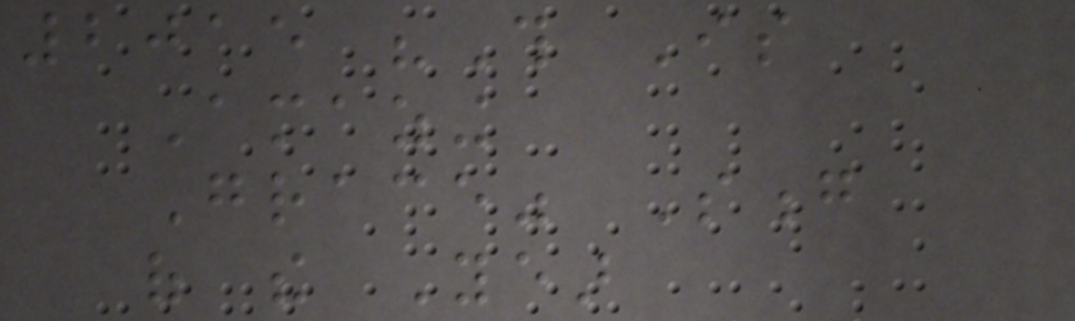2015 "This Is
Amazing
Grace" Song
of the Year
